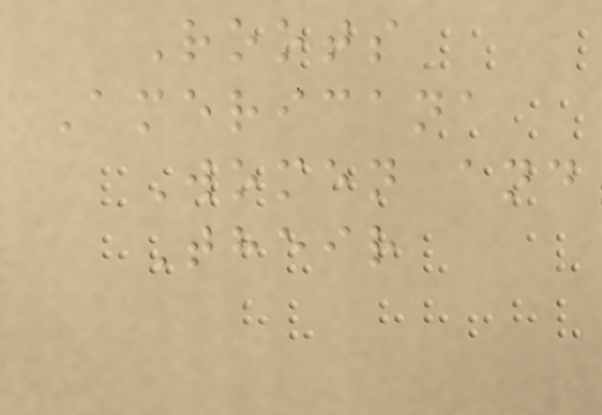Roots
Americana
Women and
Their
